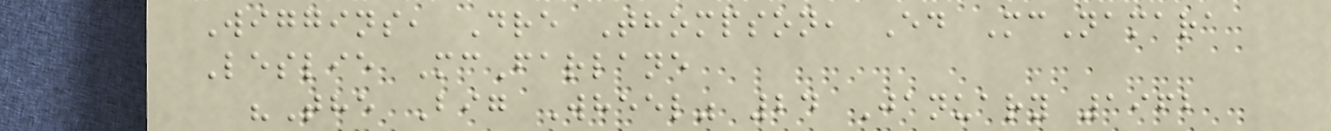Wiggins, Dre Thompson, Ed McNamara
Leslie McFarlane
"The Big Wheel" 24 January 1962
